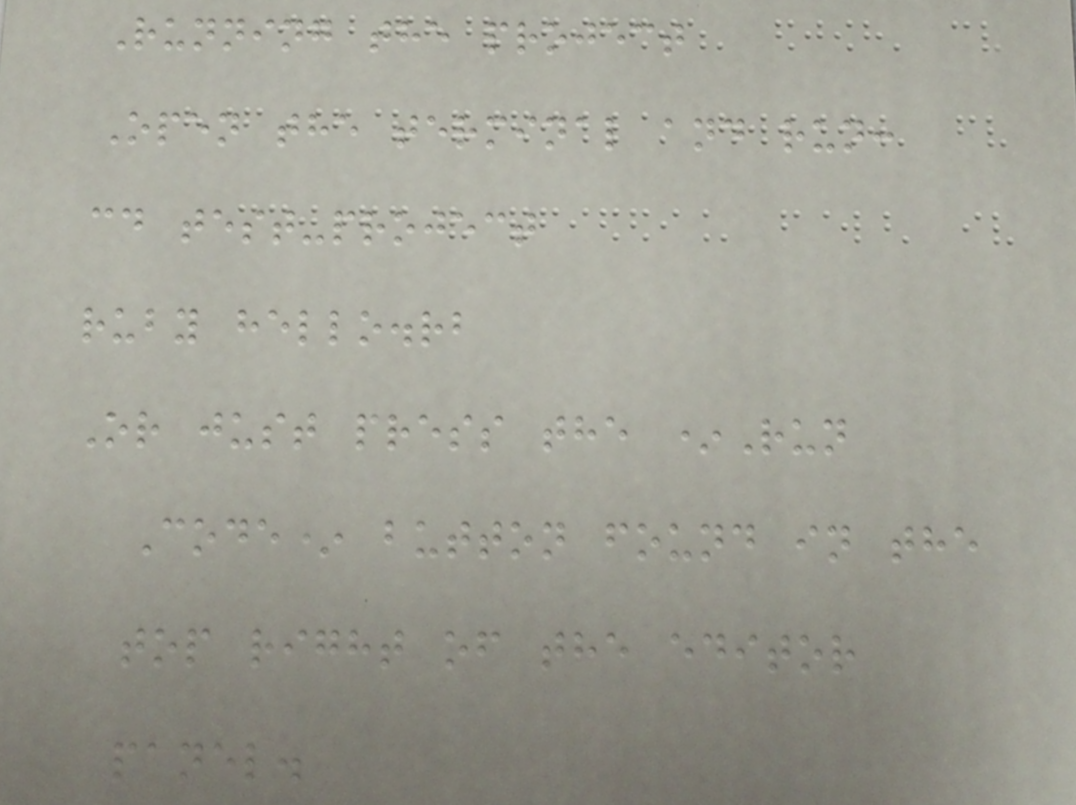Running the project
Open the terminal and run:
cd test-project
ruby hello.rb
Or just press the *Run
Code* button found in the
top right of the editor
panel.
